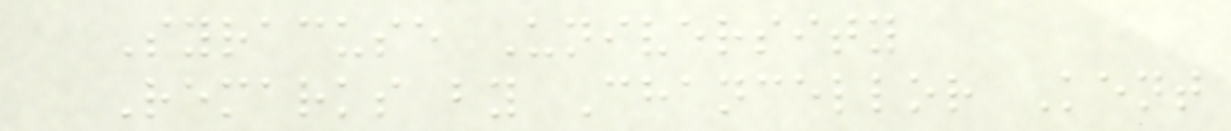Syracuse University
Remarks by Chancellor Kent
